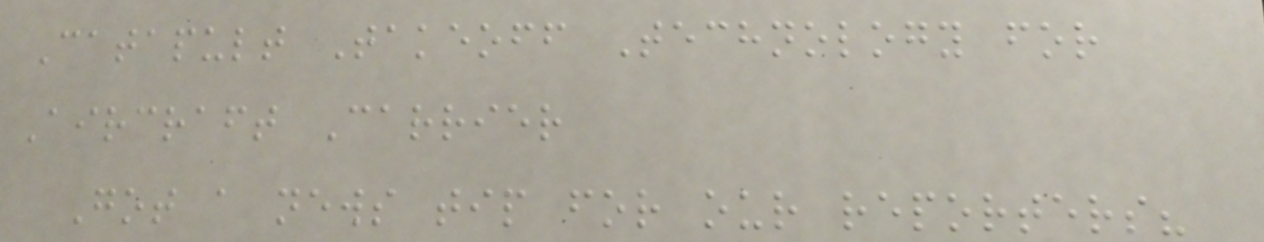Catapult Takeoff Technology for
Aircraft Carrier
Got a news tip for our reporters?
